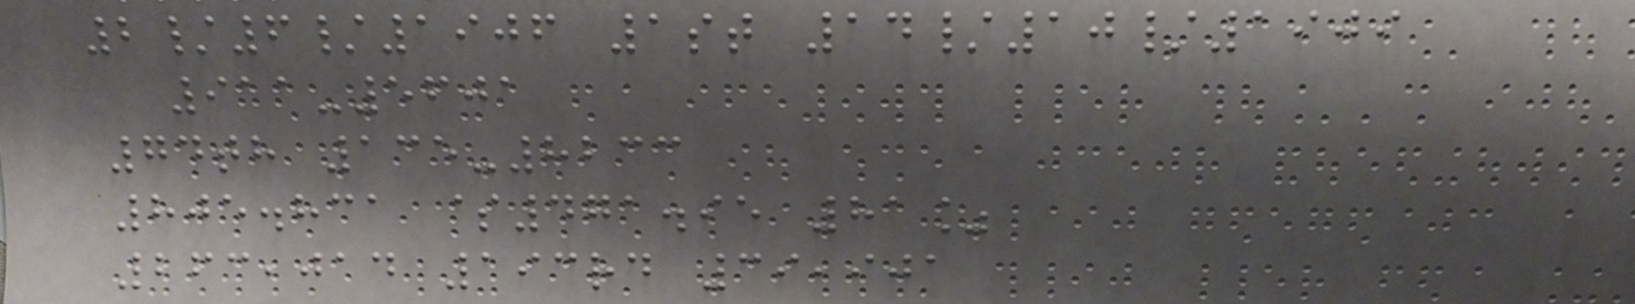2/6/1906 1st 14/10/1909
911-5601
74th 135-8233
805.831 $471.95 81%
263,014 193rd 39,901
